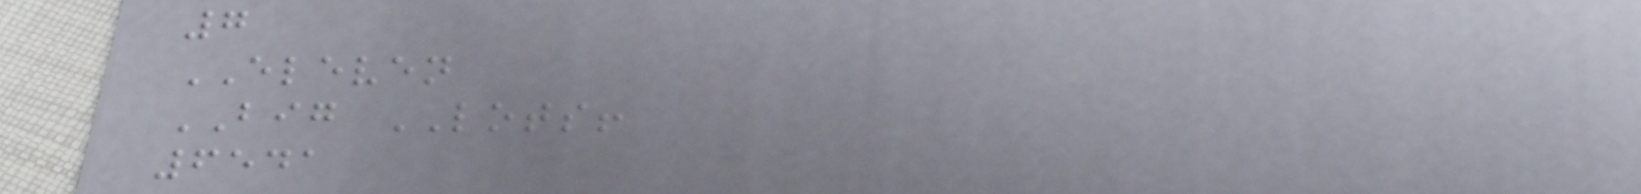7
ELEVEN
BIG LOTS!
6541
